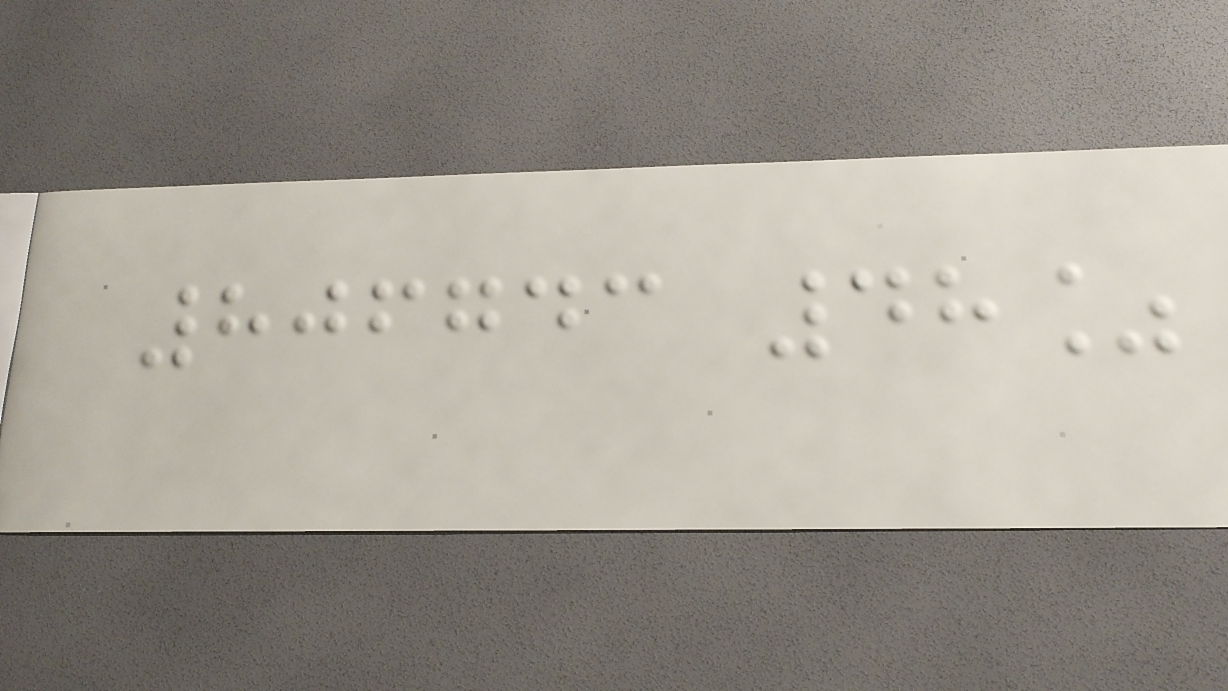806743 48%
